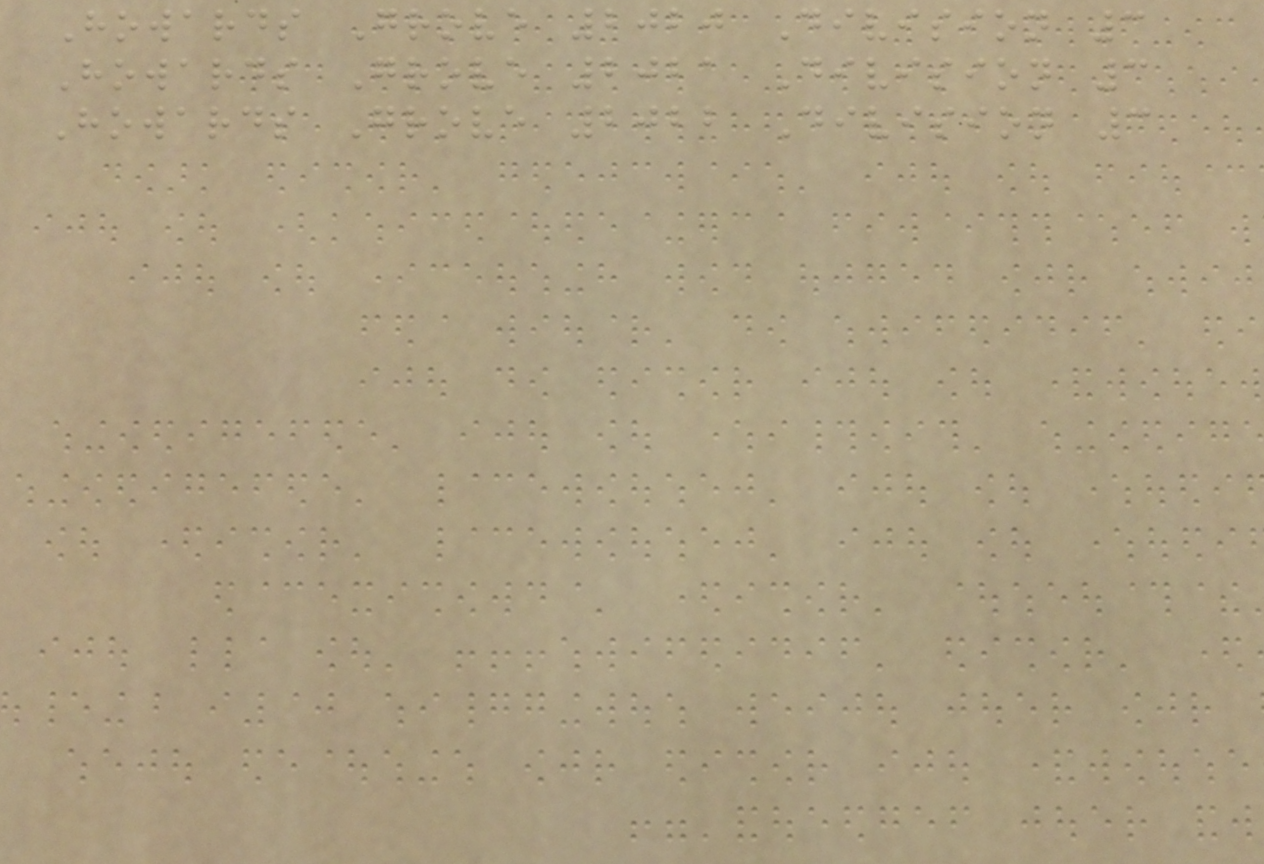Howards Grove 2020 Division 3
Howards Grove 2021 Division 3
Howards Grove 2022 Division 3
